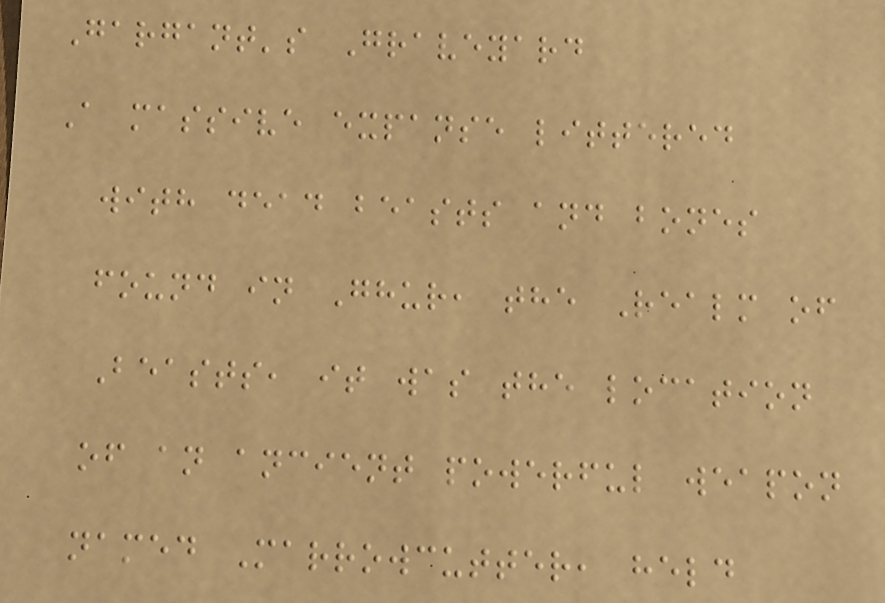Gargant's Graveyard
A massive expanse littered
with dead beasts and bones
found in Ghur, the Realm of
Beasts, it was the location
of an ancient powerful weapon
named Marrowcutter, held
